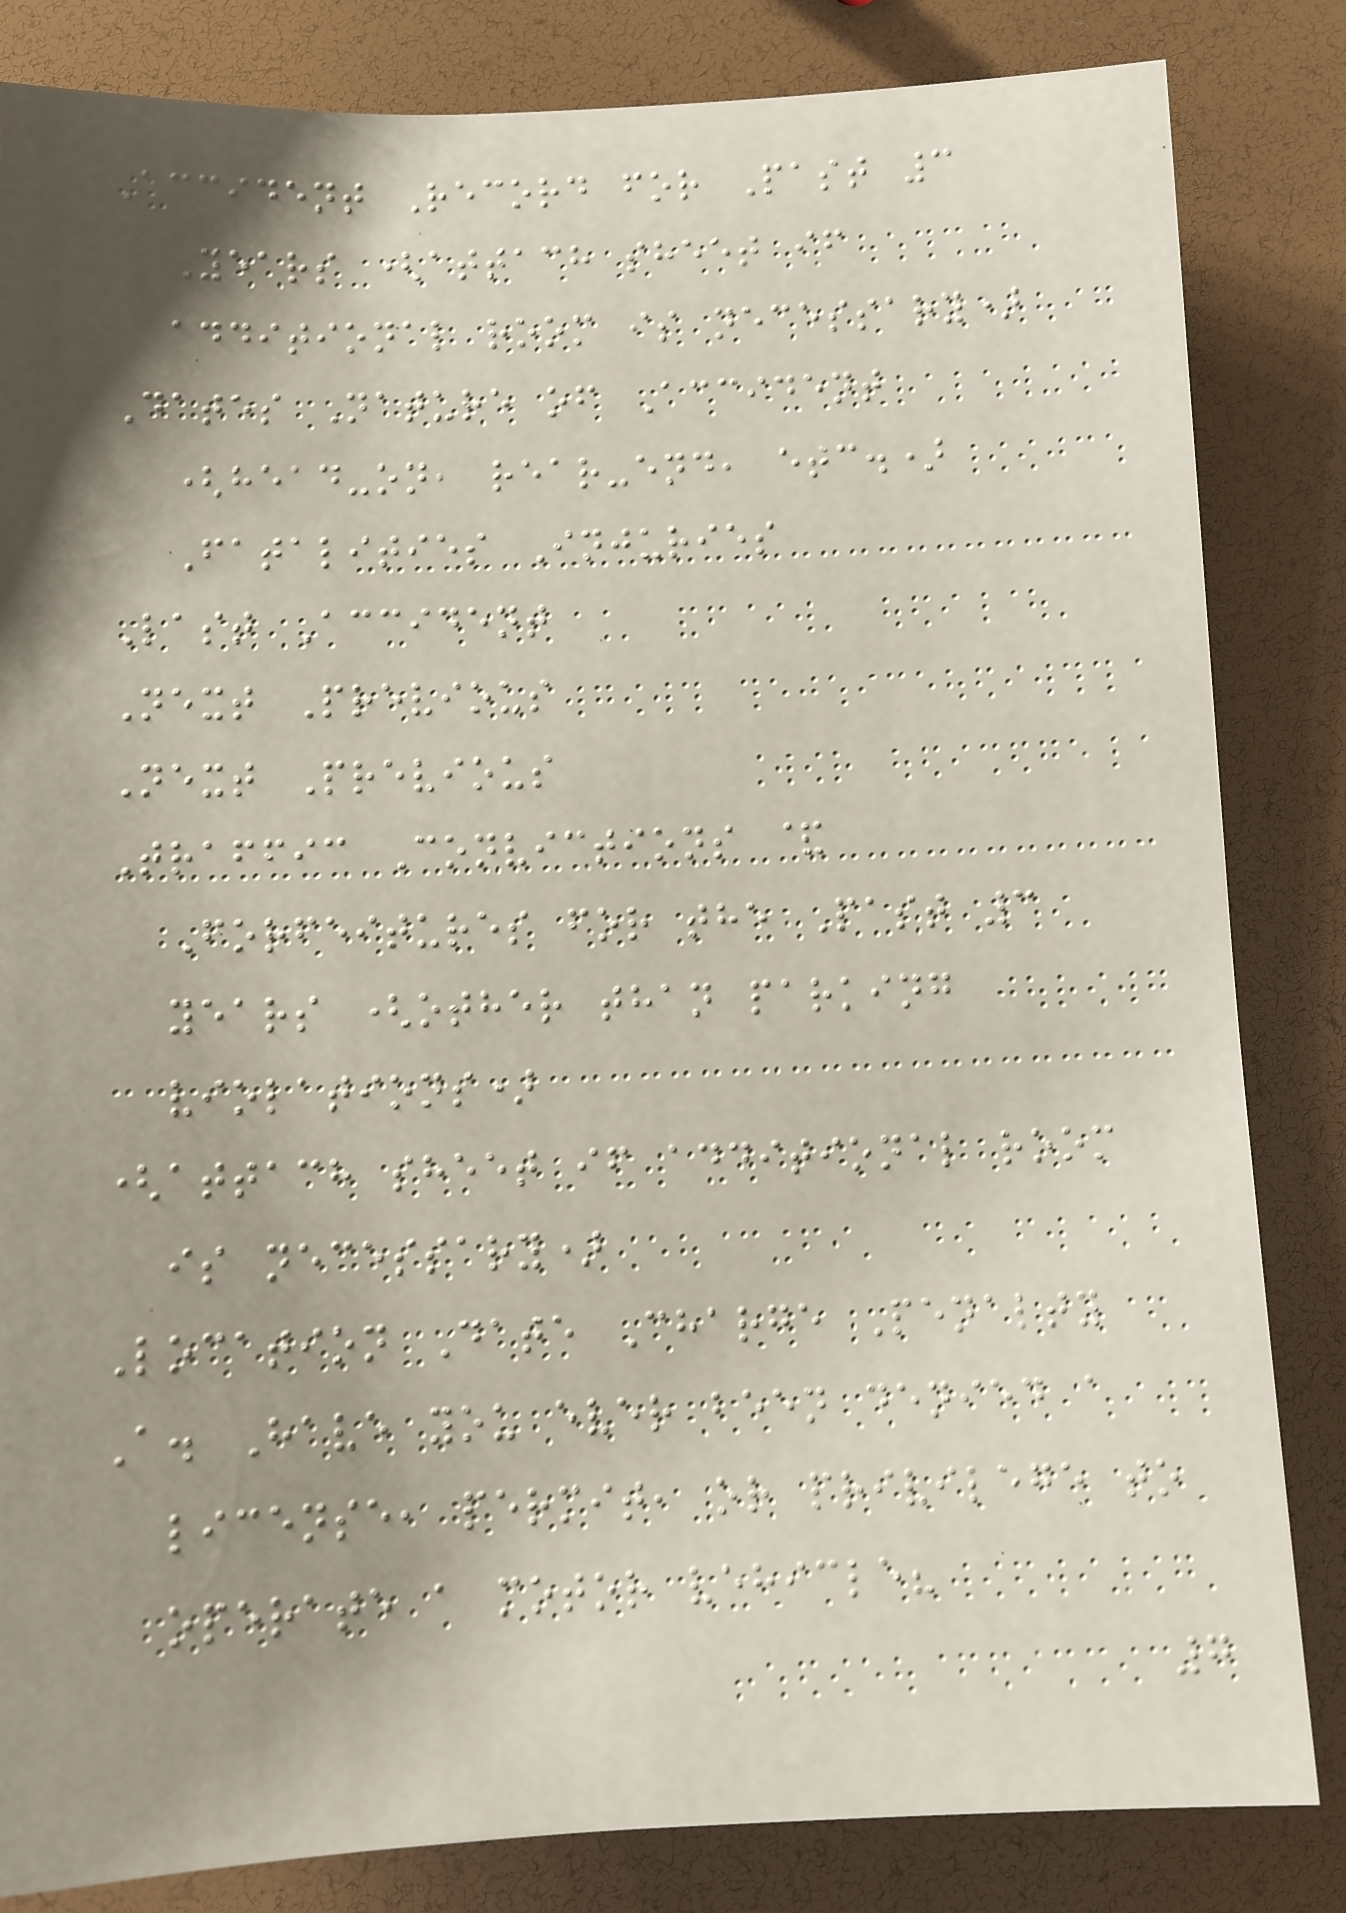Accident Record for Past 3
Years (attach sheet if
additional room is necessary)
Dates Nature of Accident
(head-on, rear-end, etc.)
Fatalities Injuries
Last Accident
Next Previous
Next Previous
Traffic Convictions &
Forfeitures for the Past 3
years (other than parking
violations)
(attach sheet if additional room
is necessary)
Location Date Charge Penalty
A. Have you ever been denied a
license, permit, or privilege to
operate a motor vehicle?
7
